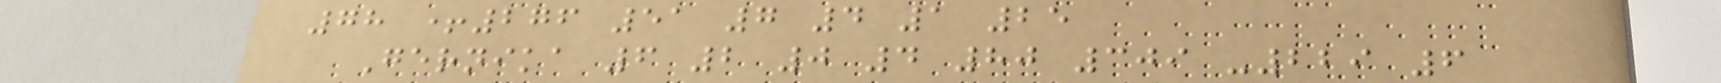78 +276 51 7 4 1 25
Gernika 6 2 0 4 80 309 -229 6
